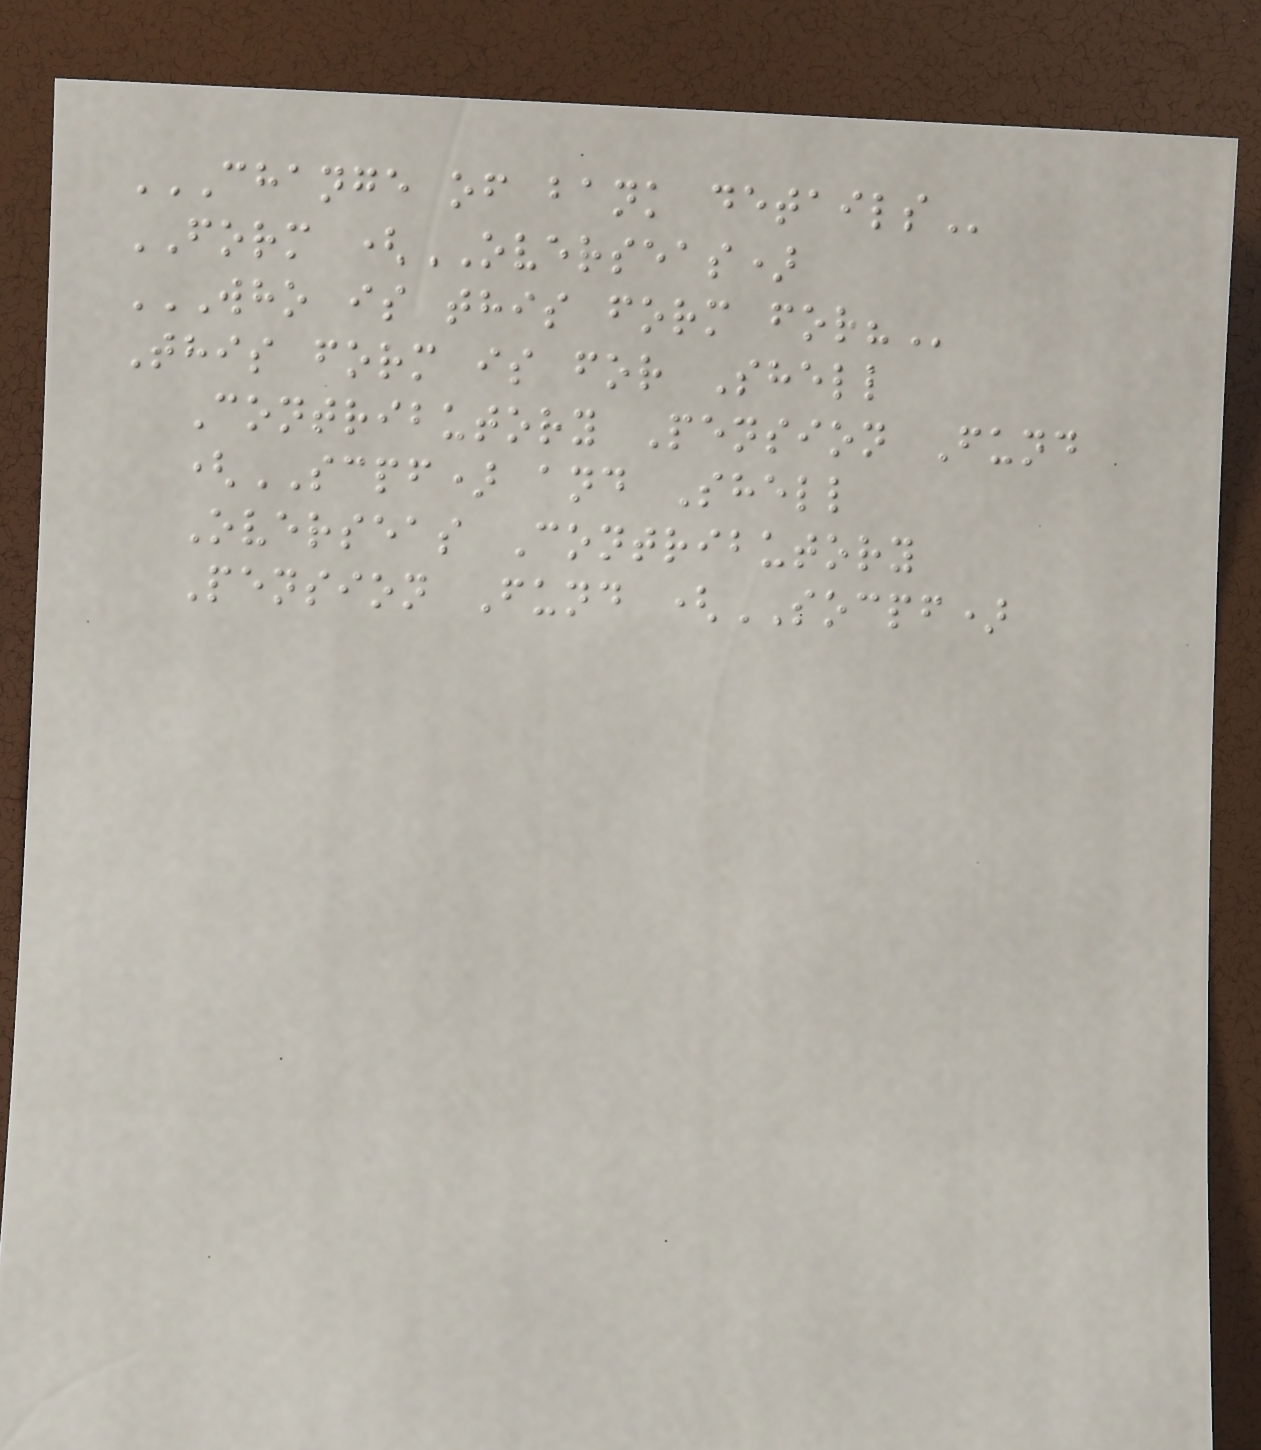CHANGE OF BANK DETAILS
FORM (OVERSEAS)
WHO IS THIS FORM FOR?
This form is for Shell
Contributory Pension Fund
(SCPF) and Shell
Overseas Contributory
Pension Fund (SOCPF)
